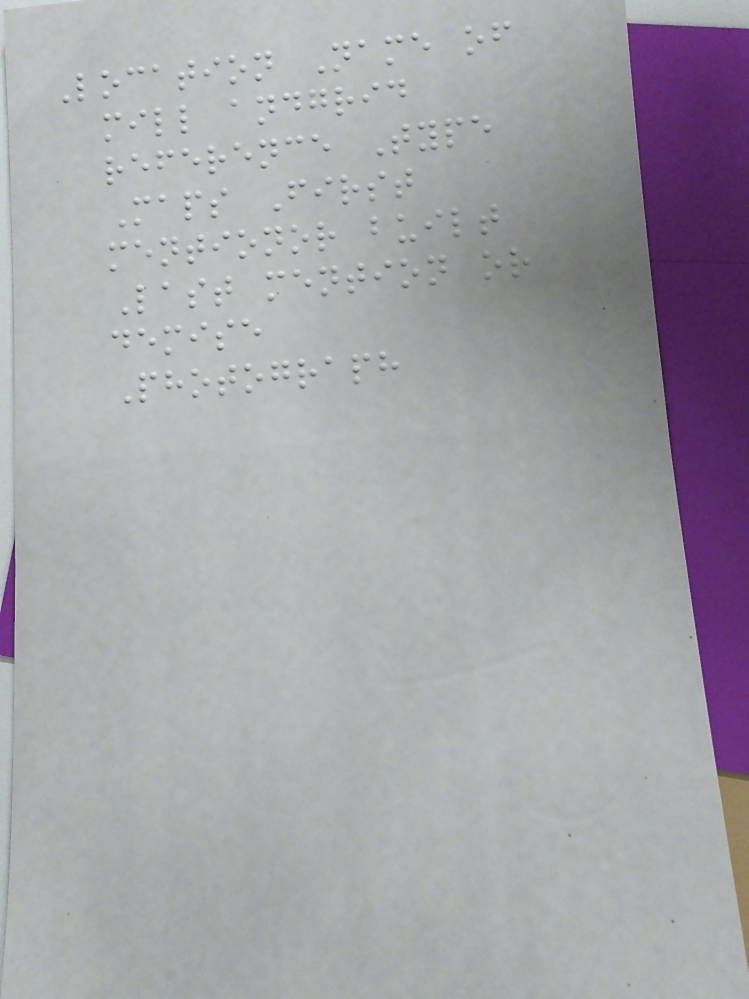Location Name of
mill andgrid
reference Type
Maps First
mentionor built
Last mention or
demise
Photograph
